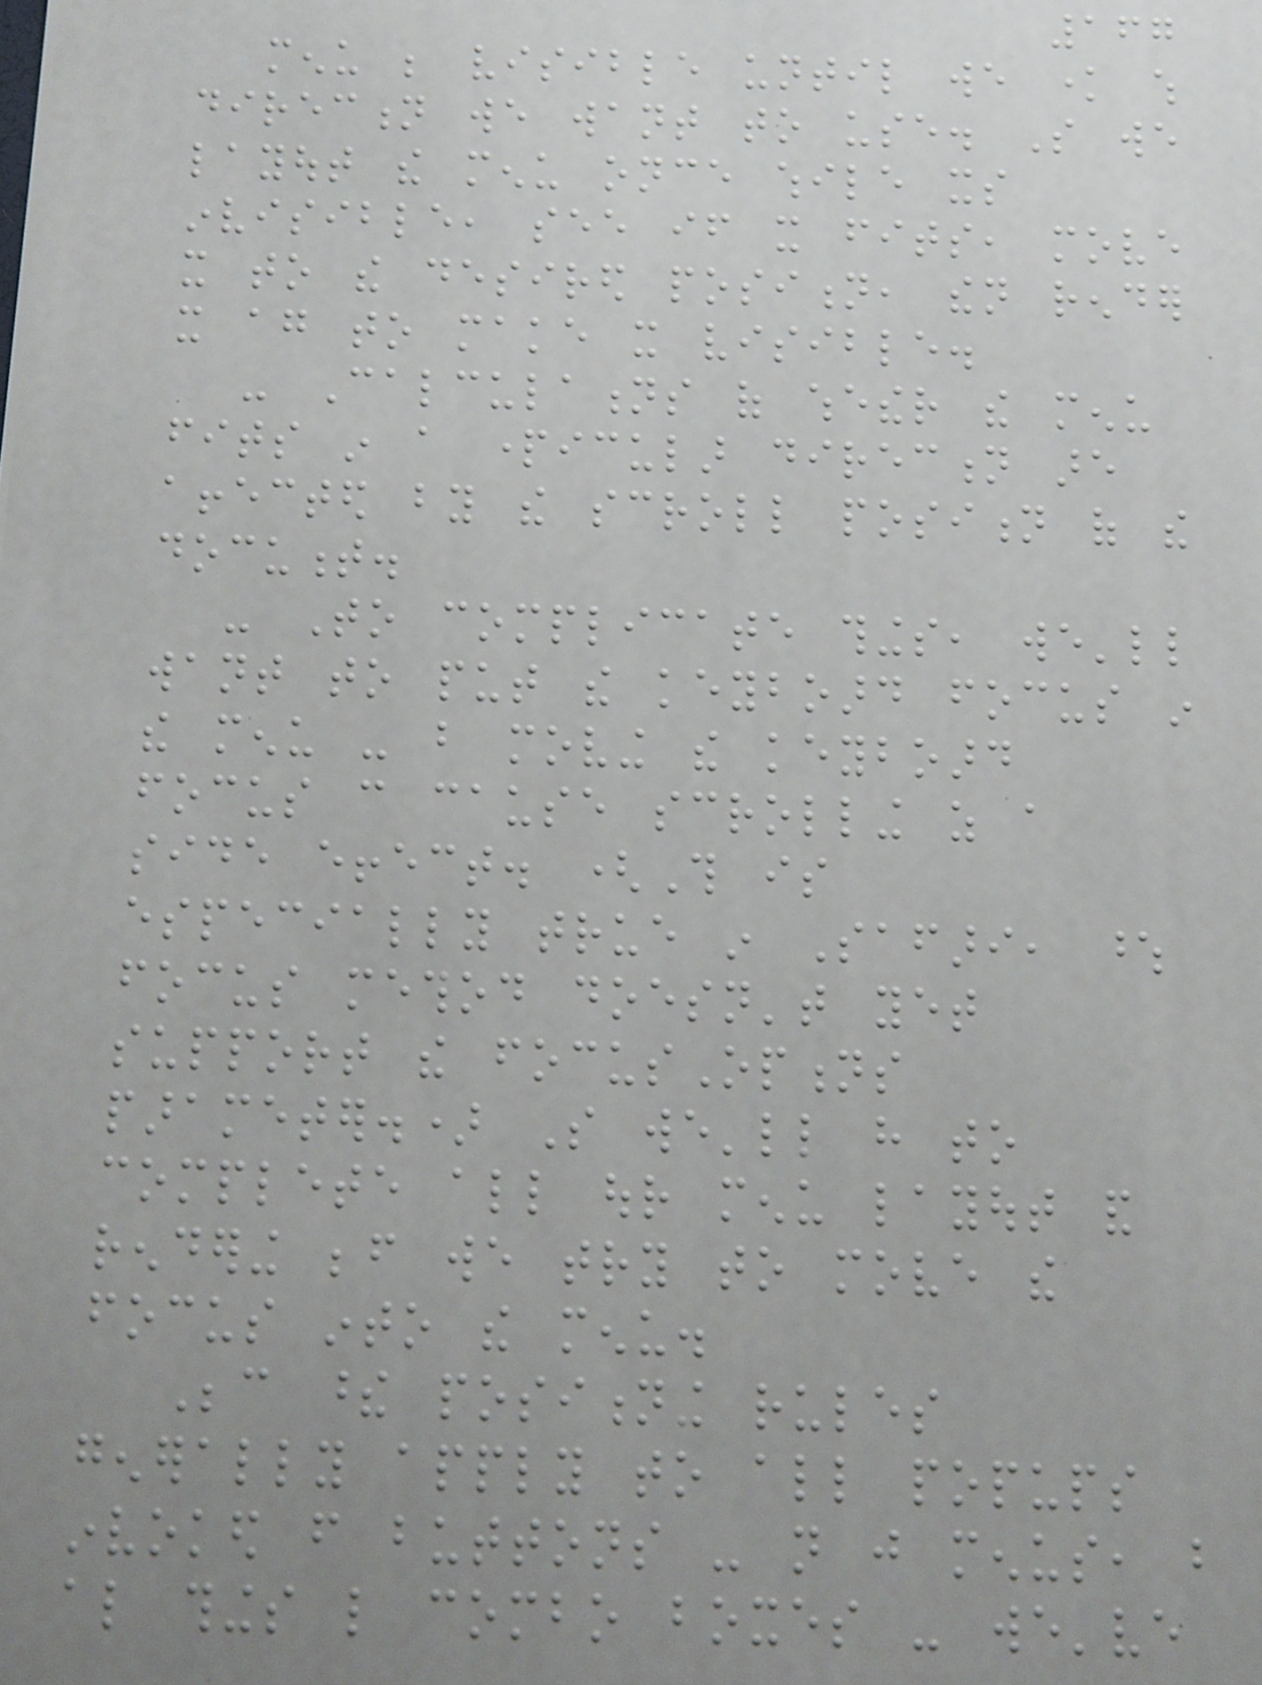167
menu be visible until we know which
direction we want to use. So we
layout the menu once while its
invisible, see if it fits, move
it to the desired position, then render
it again to make it visible.
- Calculations of whether the menu
fits in a particular direction are
affected by the scroll position of the
document.
- To complicate things, we'll
want to put the keyboard focus in
the menu - but moving the keyboard
focus can cause scrolling as a
side effect. (This is
especially true in Safari, whose
focus method doesn't yet
support the focusOptions
parameter.) So we'll have to
complete all our menu layout and
rendering before we try to move the
focus into the menu.
Because these positioning rules
generally apply to all popups
invoked from buttons - not just menus, but
also things like combo boxes - we've
